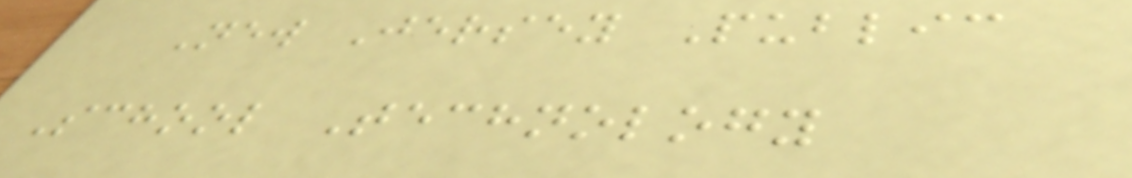New Jersey Public
School Technology
